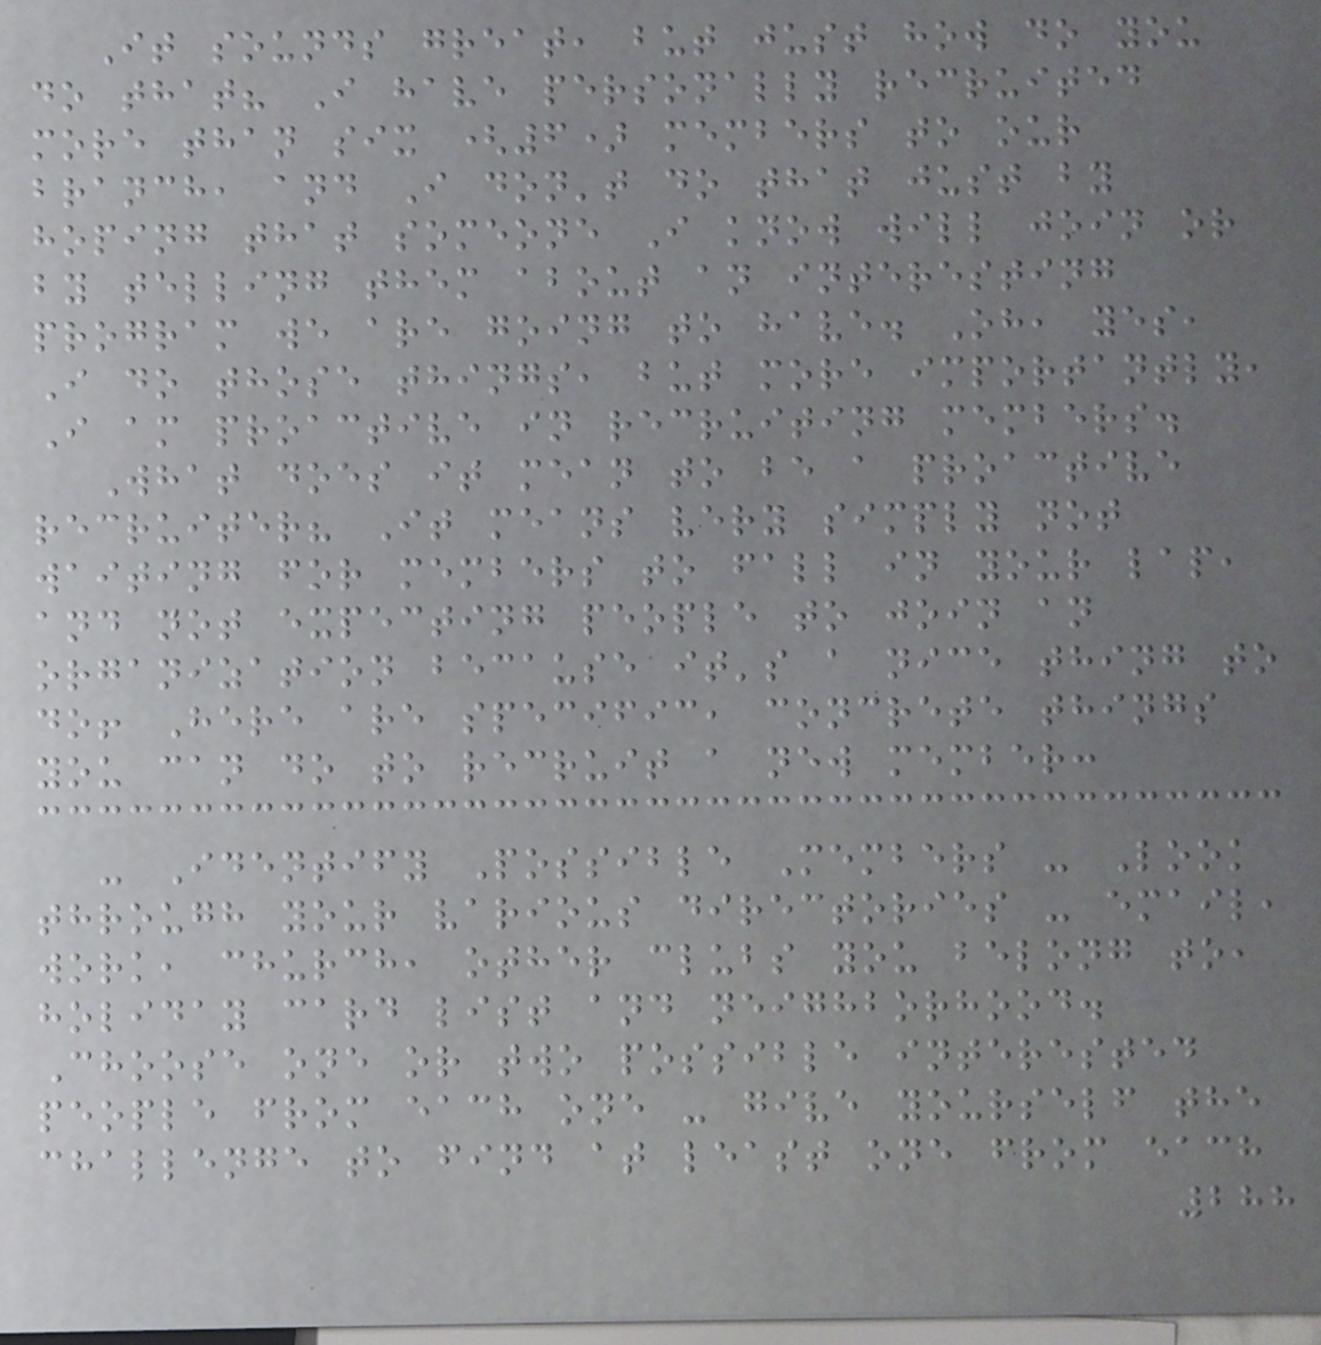It sounds great, but just how do you
do that? I have personally recruited
more than six (6) members to our
branch, and I don't do that just by
hoping that someone I know will join or
by telling them about an interesting
program we are going to have. Oh, yes,
I do those things, but more importantly,
I am proactive in recruiting members.
What does it mean to be a proactive
recruiter? It means very simply not
waiting for members to fall in your lap,
and not expecting people to join an
organization because it's a nice thing to
do! Here are specific, concrete things
you can do to recruit a new member:
- Identify Possible Members - Look
through your various directories - email,
work, church, other clubs you belong to,
holiday card list and neighborhood.
Choose one or two possible interested
people from each one - give yourself the
challenge to find at least one from each
288
